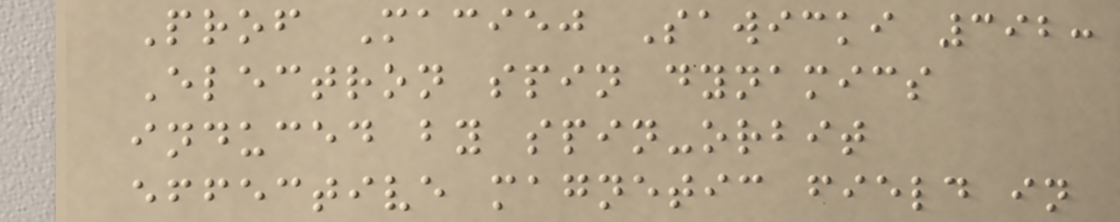Prof Maciej Sawicki 392:
Electron spin dynamics
induced by spin-orbit
effective magnetic field in
